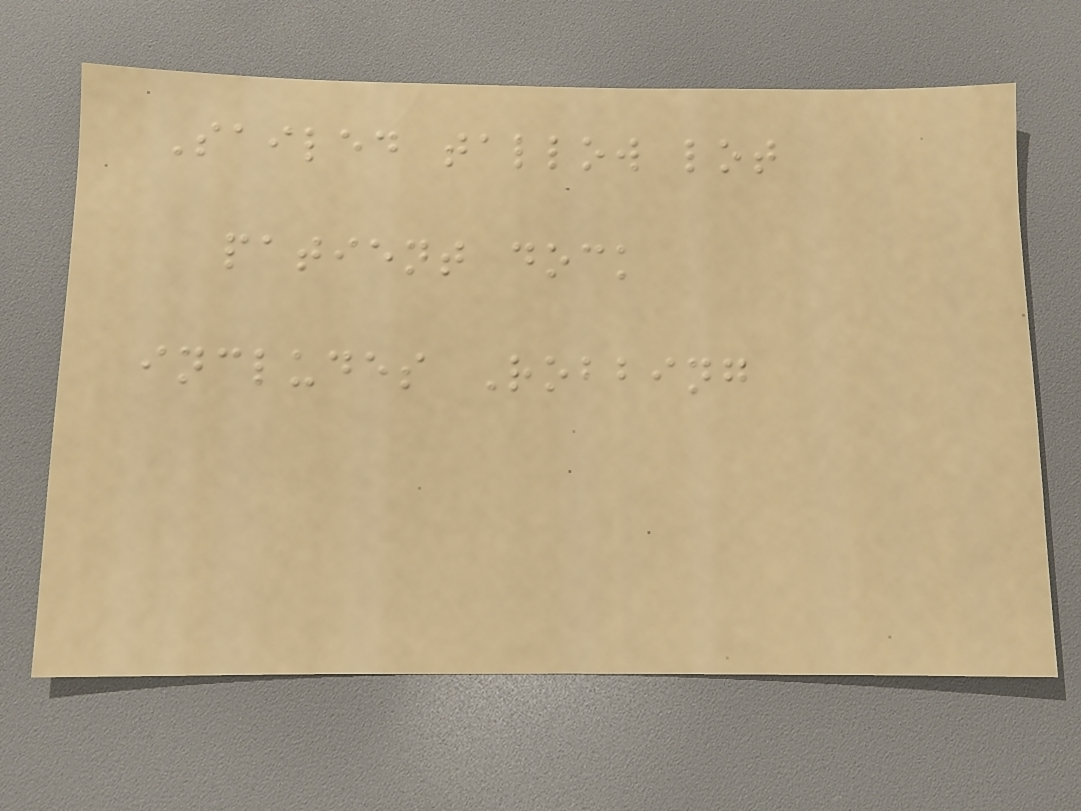Sailed tallow lot
patient dock
includes Robbing
